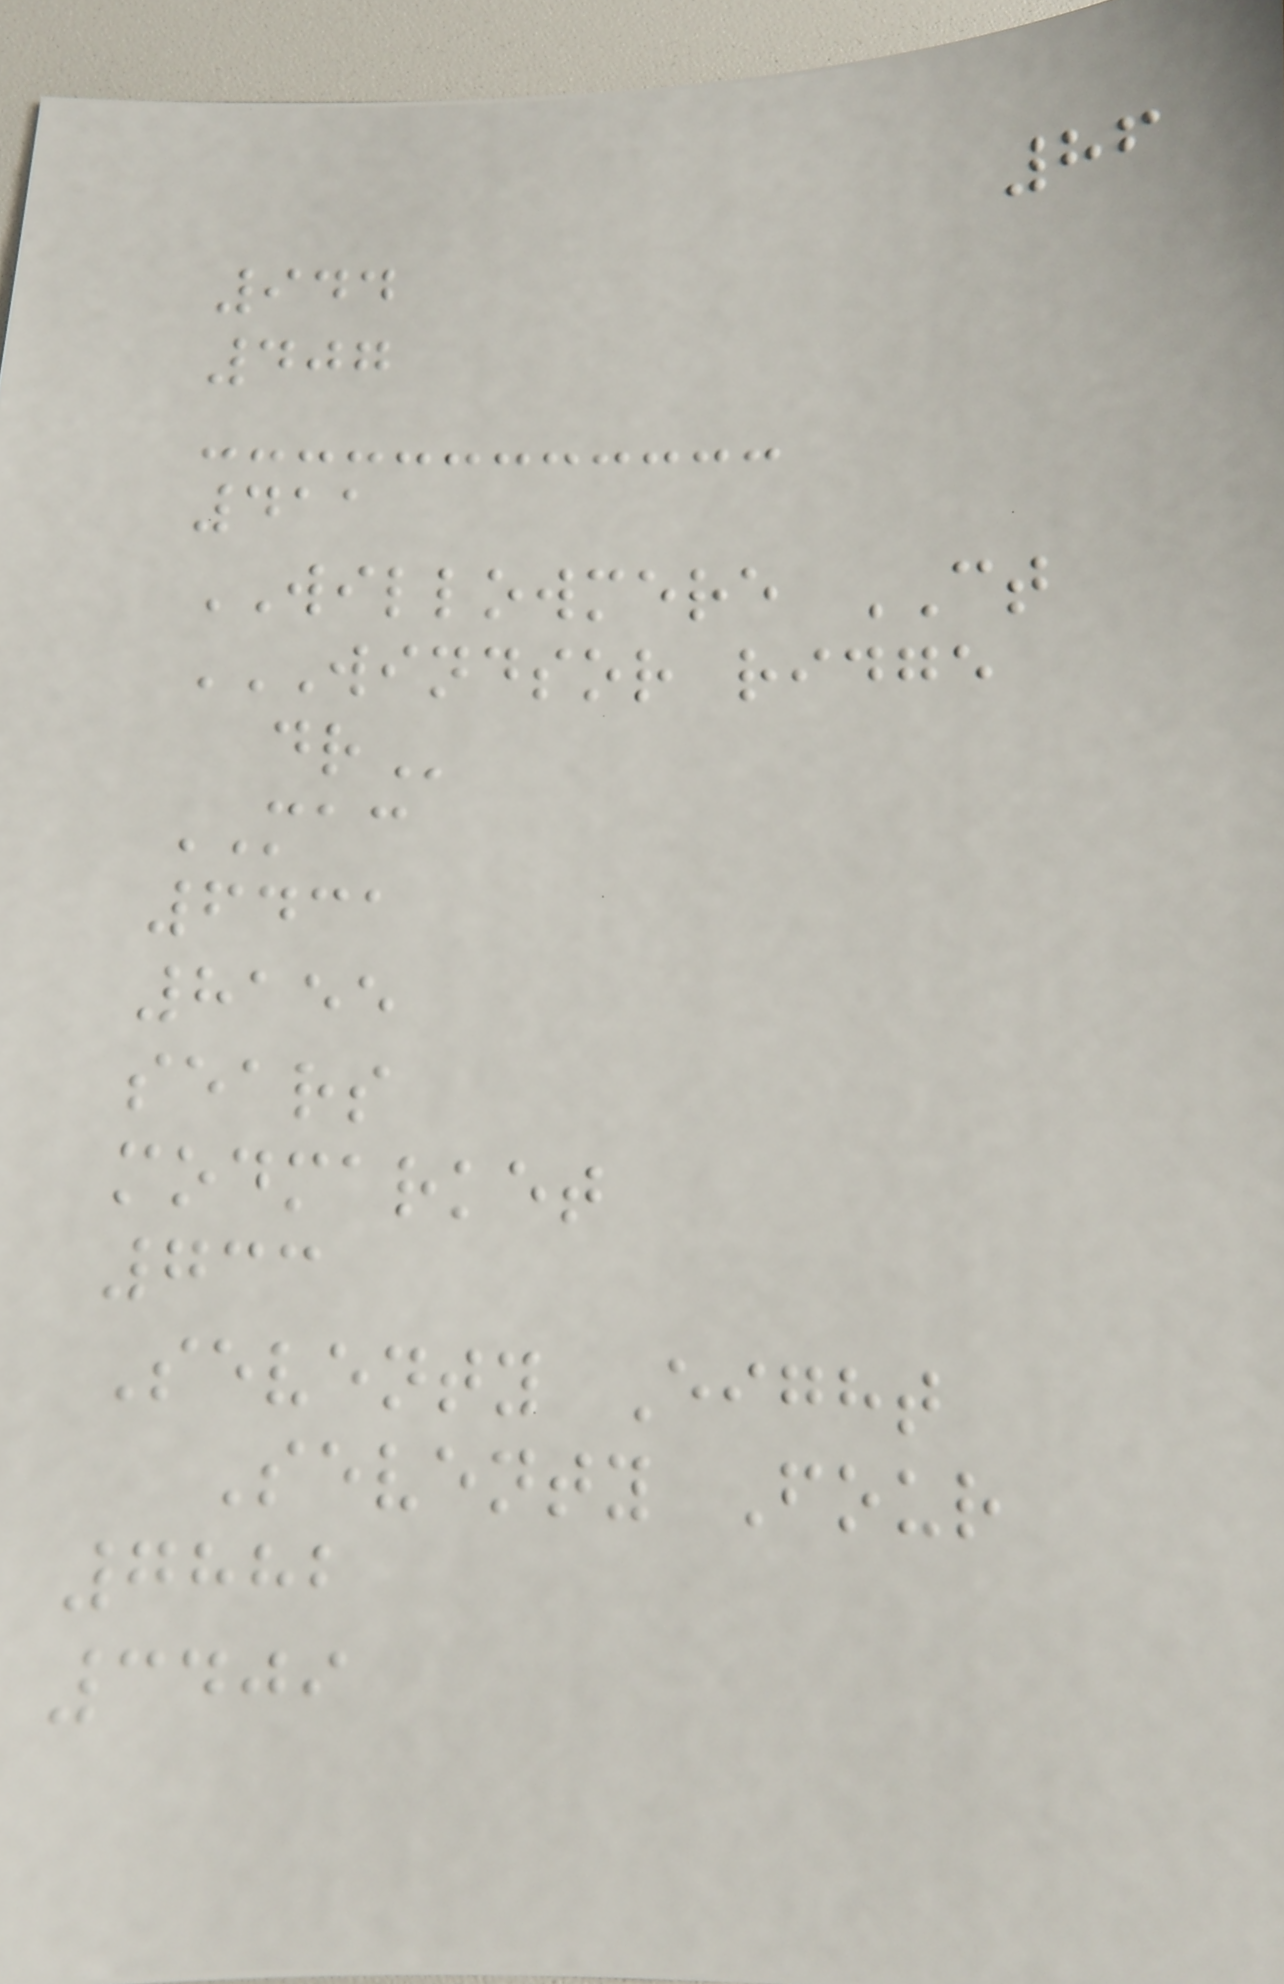86
944
407
411
WILLOWMERE CT
WINDSOR RIDGE
DR
MAC
6431
8155
sears
modmarket
733
Seventy Eight
Seventy Four
7882
3409
